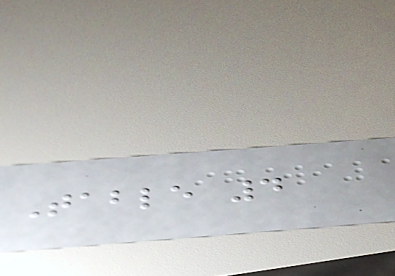Table 4
